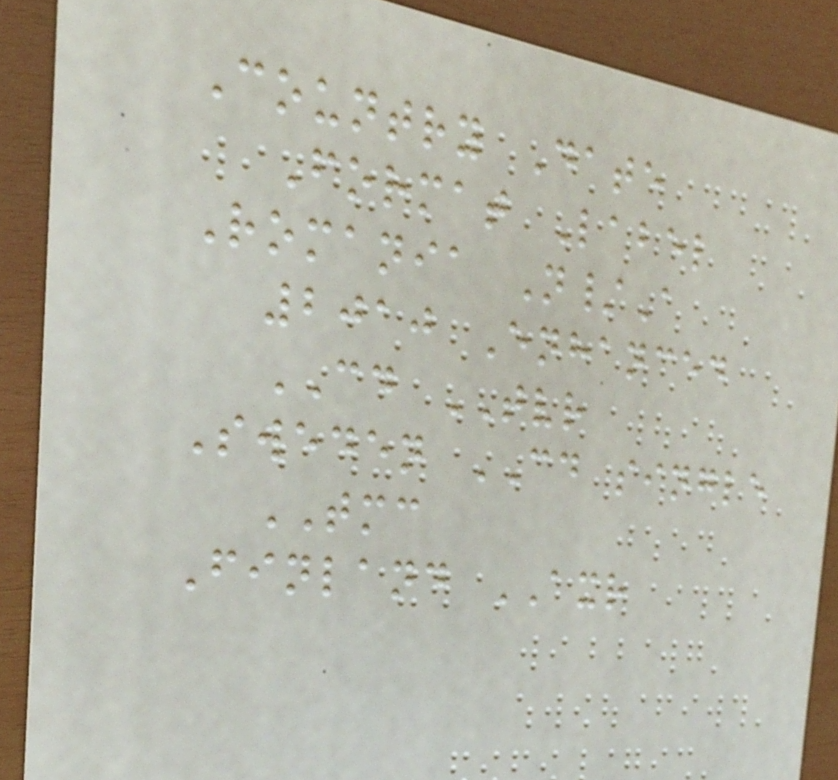Country Date
Format Label
Romania N/A
2010 Enhanced
CD TVR
Sweden CD single
TMC
Finland AXR
